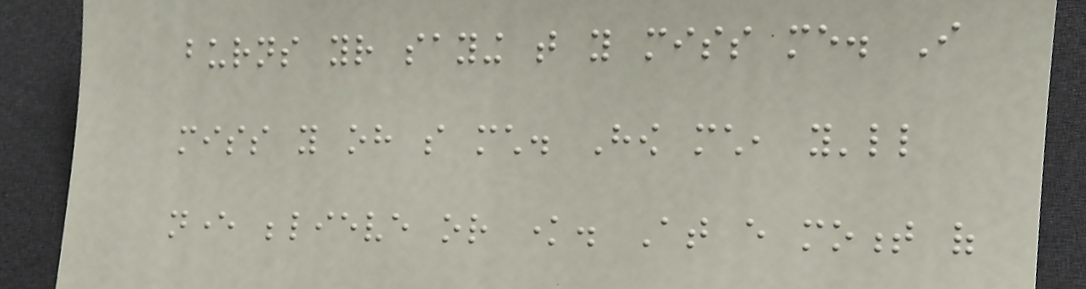burns your saying that you miss me. I
miss you oh so much. How much, you'll
never believe or know. At every moment of
